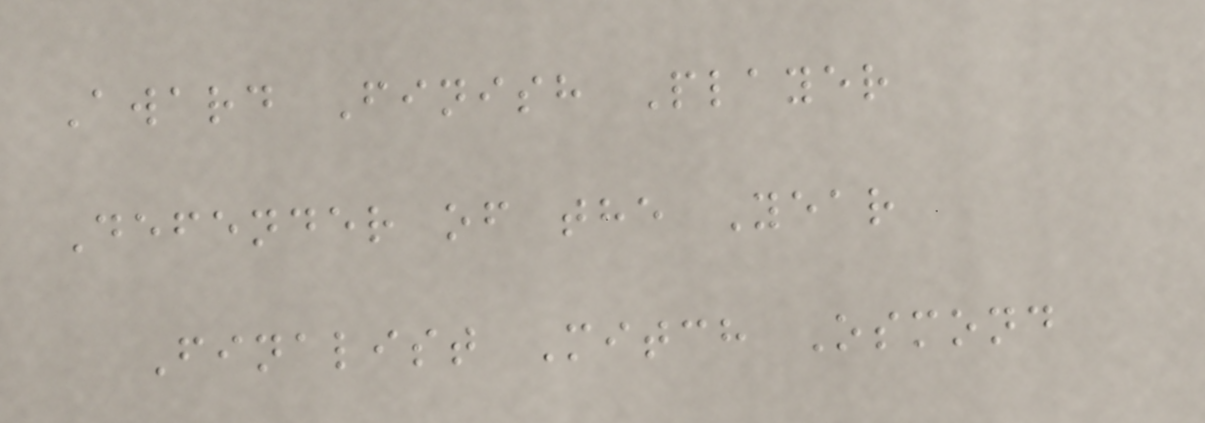Award Finish Player
Defender of the Year
Finalist Mitch Osmond
